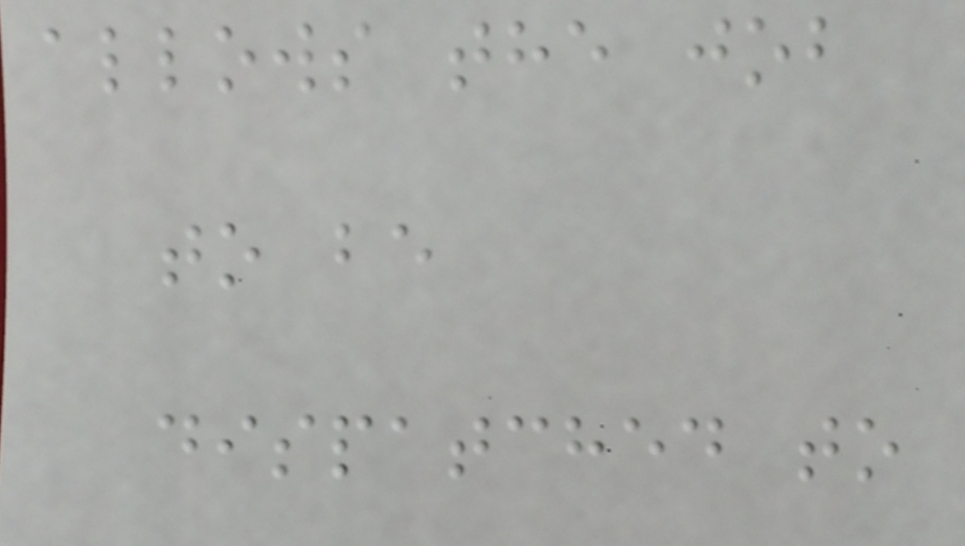allows the job
to be
dispatched to
